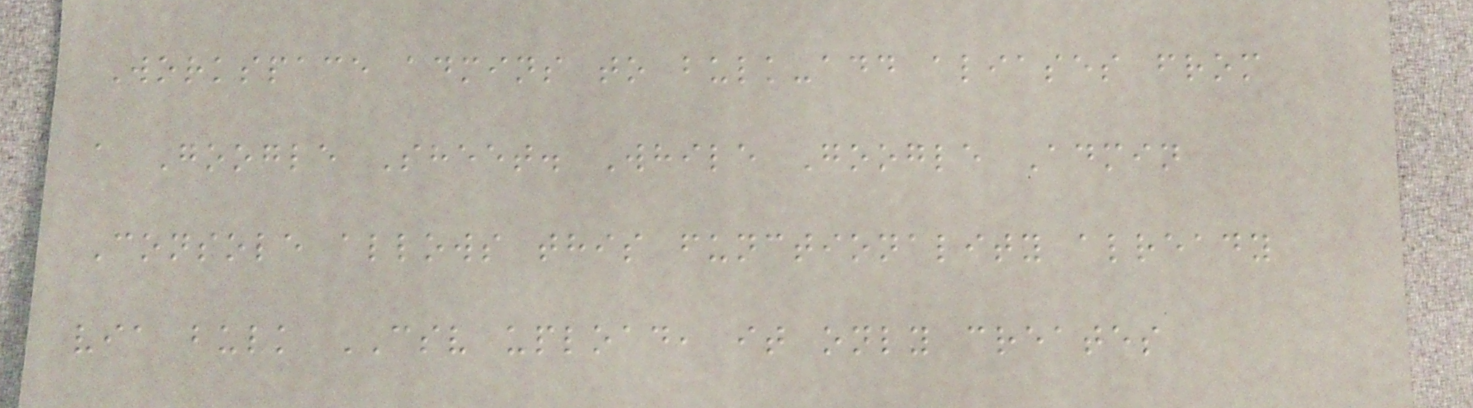Workspace admins to bulk-add aliases from
a Google Sheet. While Google Admin
Console allows this functionality already
via bulk CSV upload, it only creates
